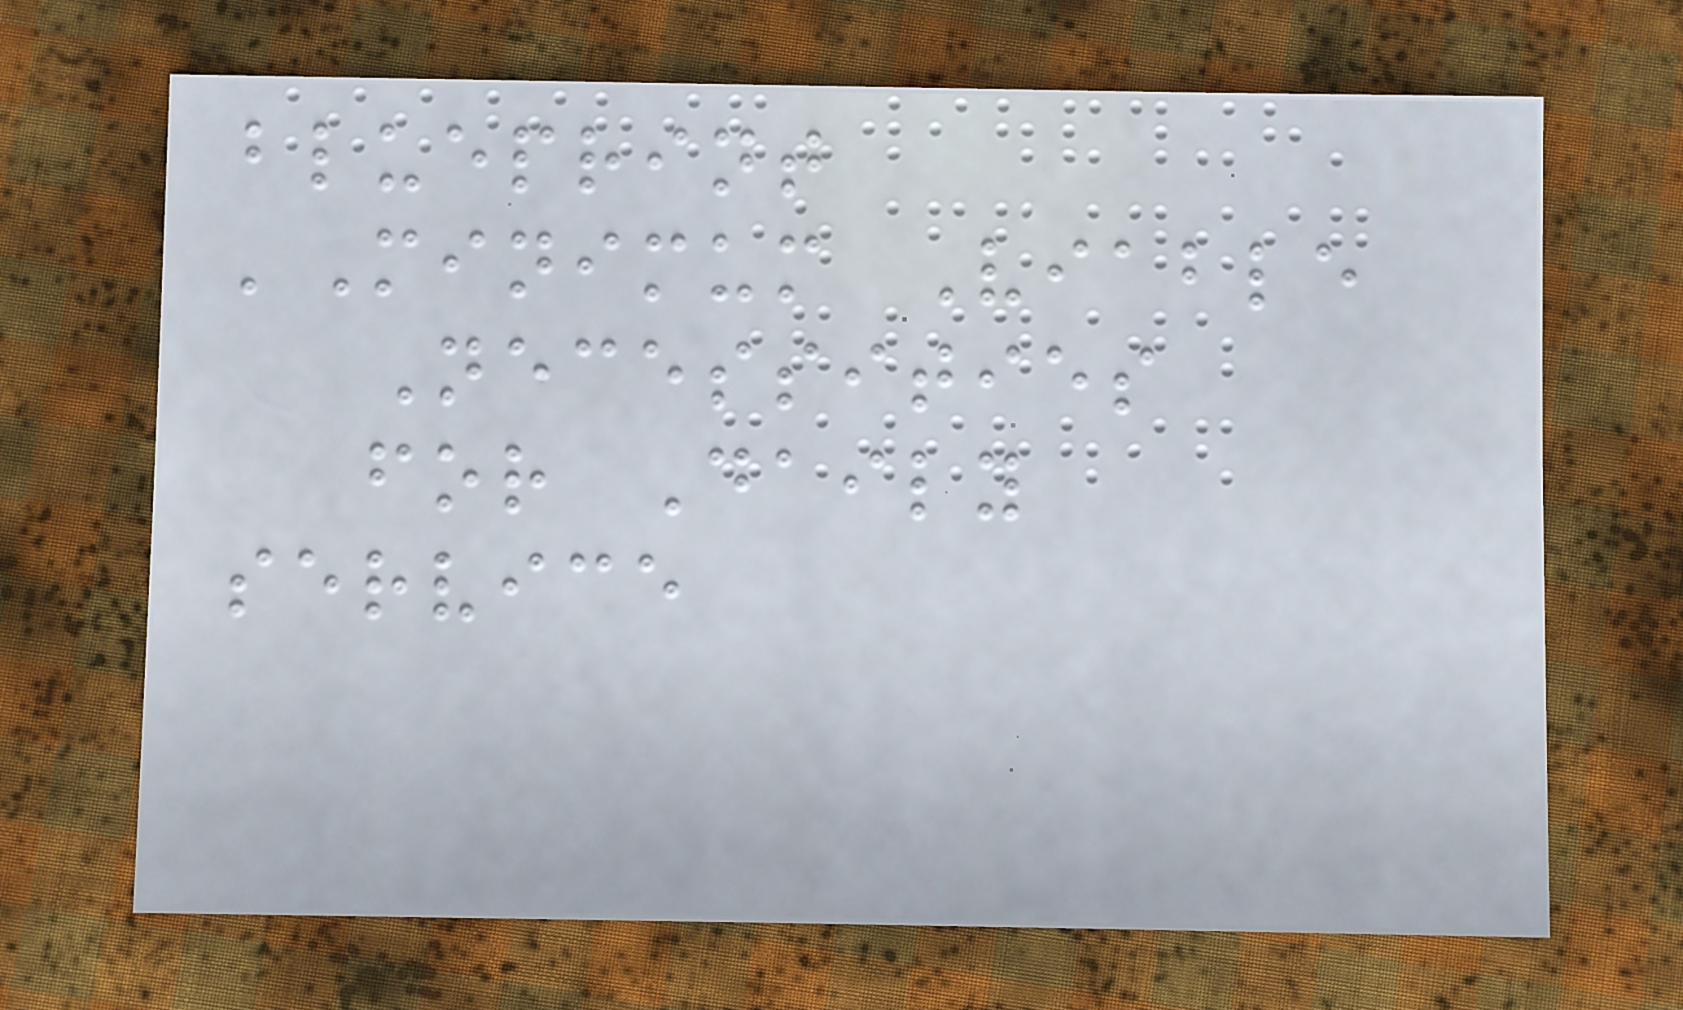blueprint
'Minimum Viable
Necessities
for Daily
service
